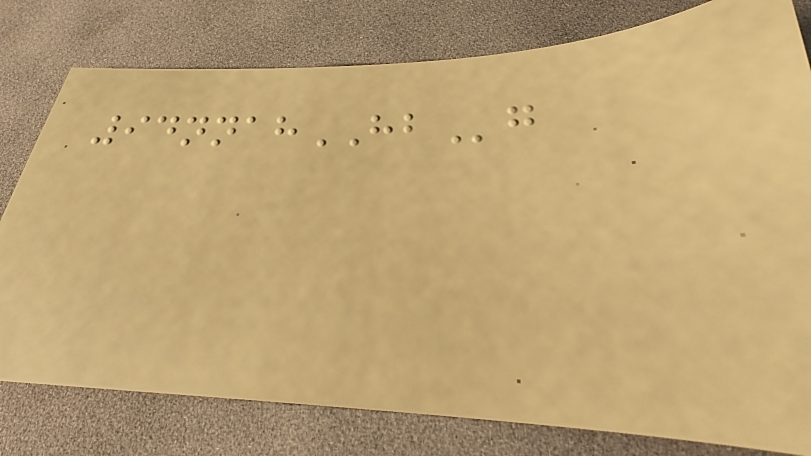94nnahHBg
